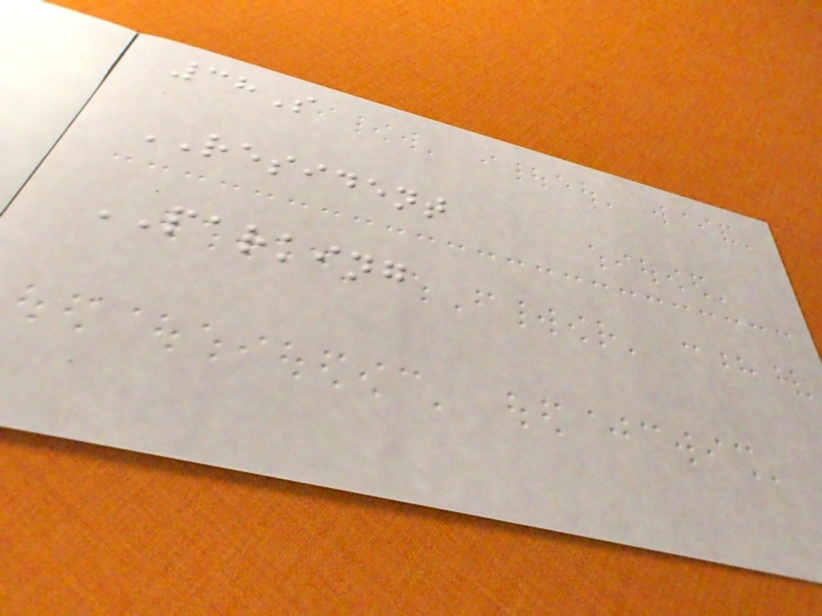38S
RESIDENT
PARKING
